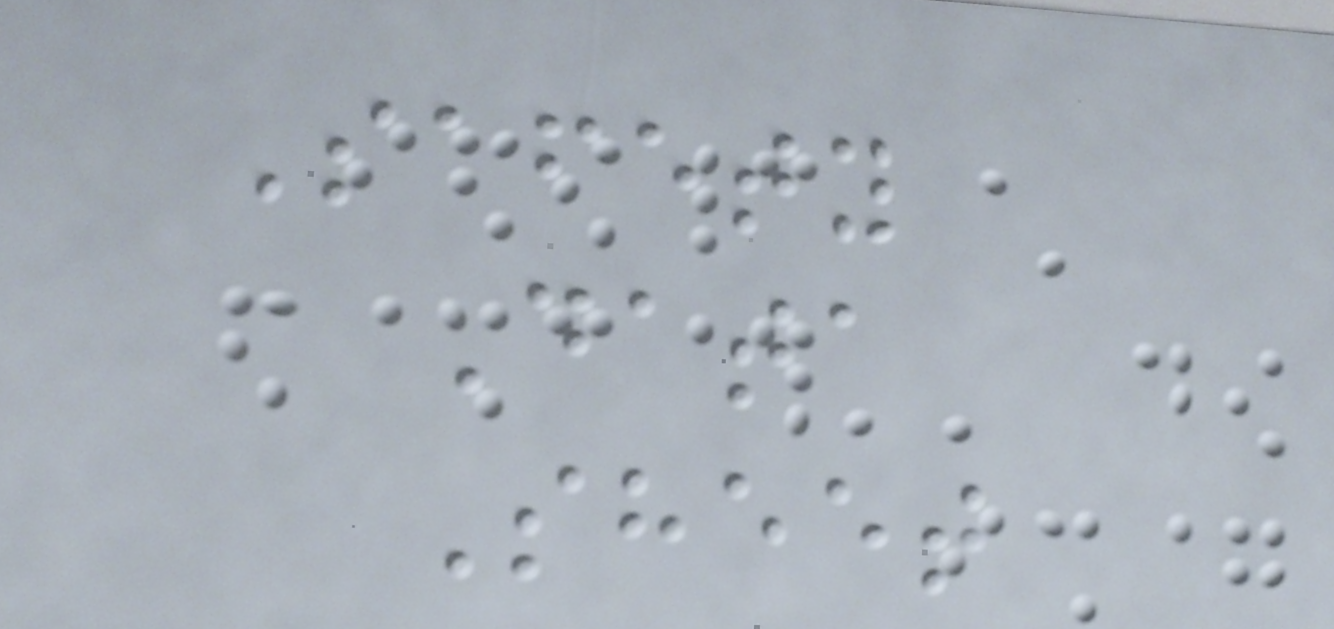Safety
Data
Sheet
